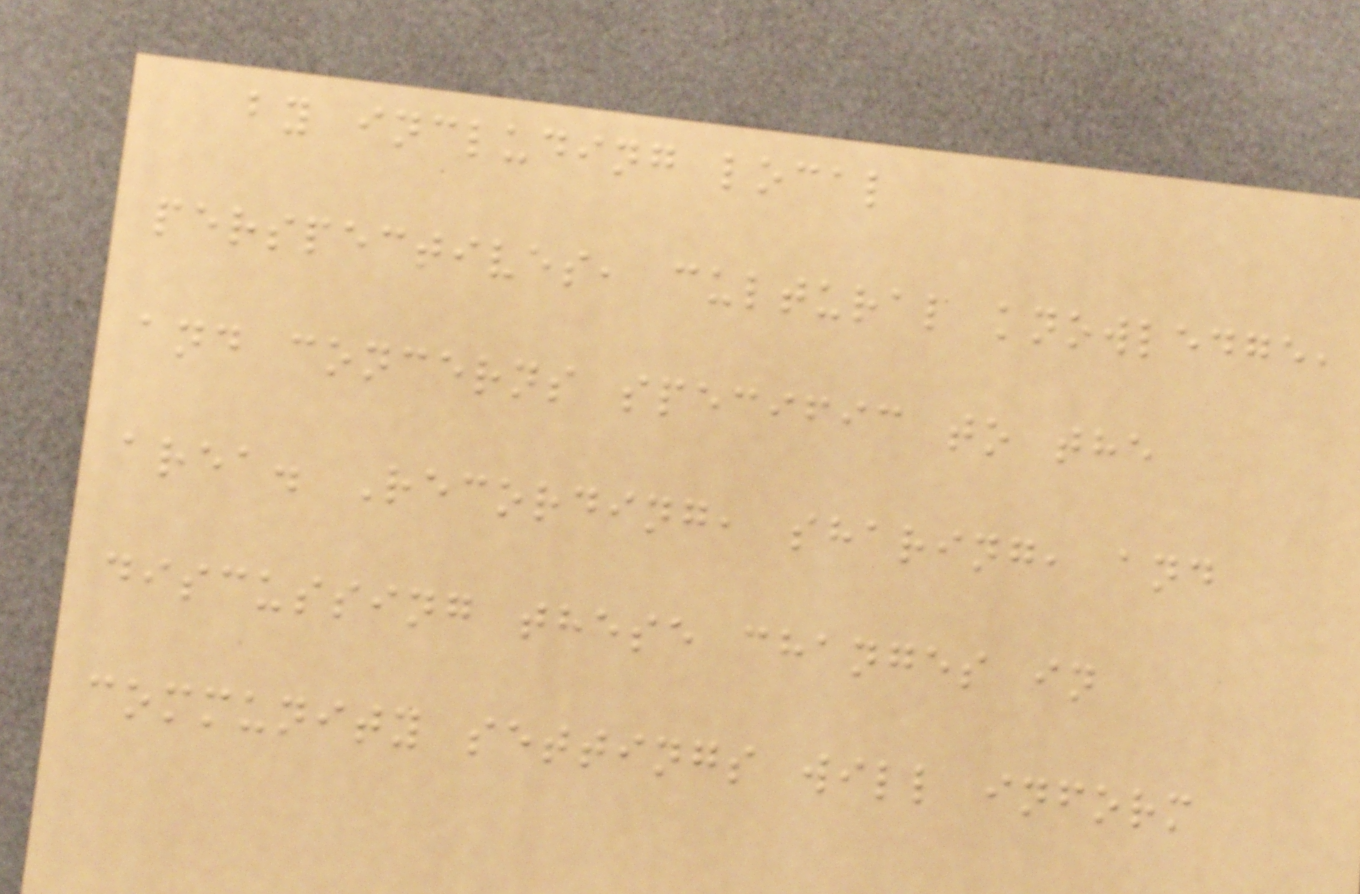by including local
perspectives, cultural knowledge,
and concerns specific to the
area. Recording, sharing, and
discussing these changes in
community settings will inform
